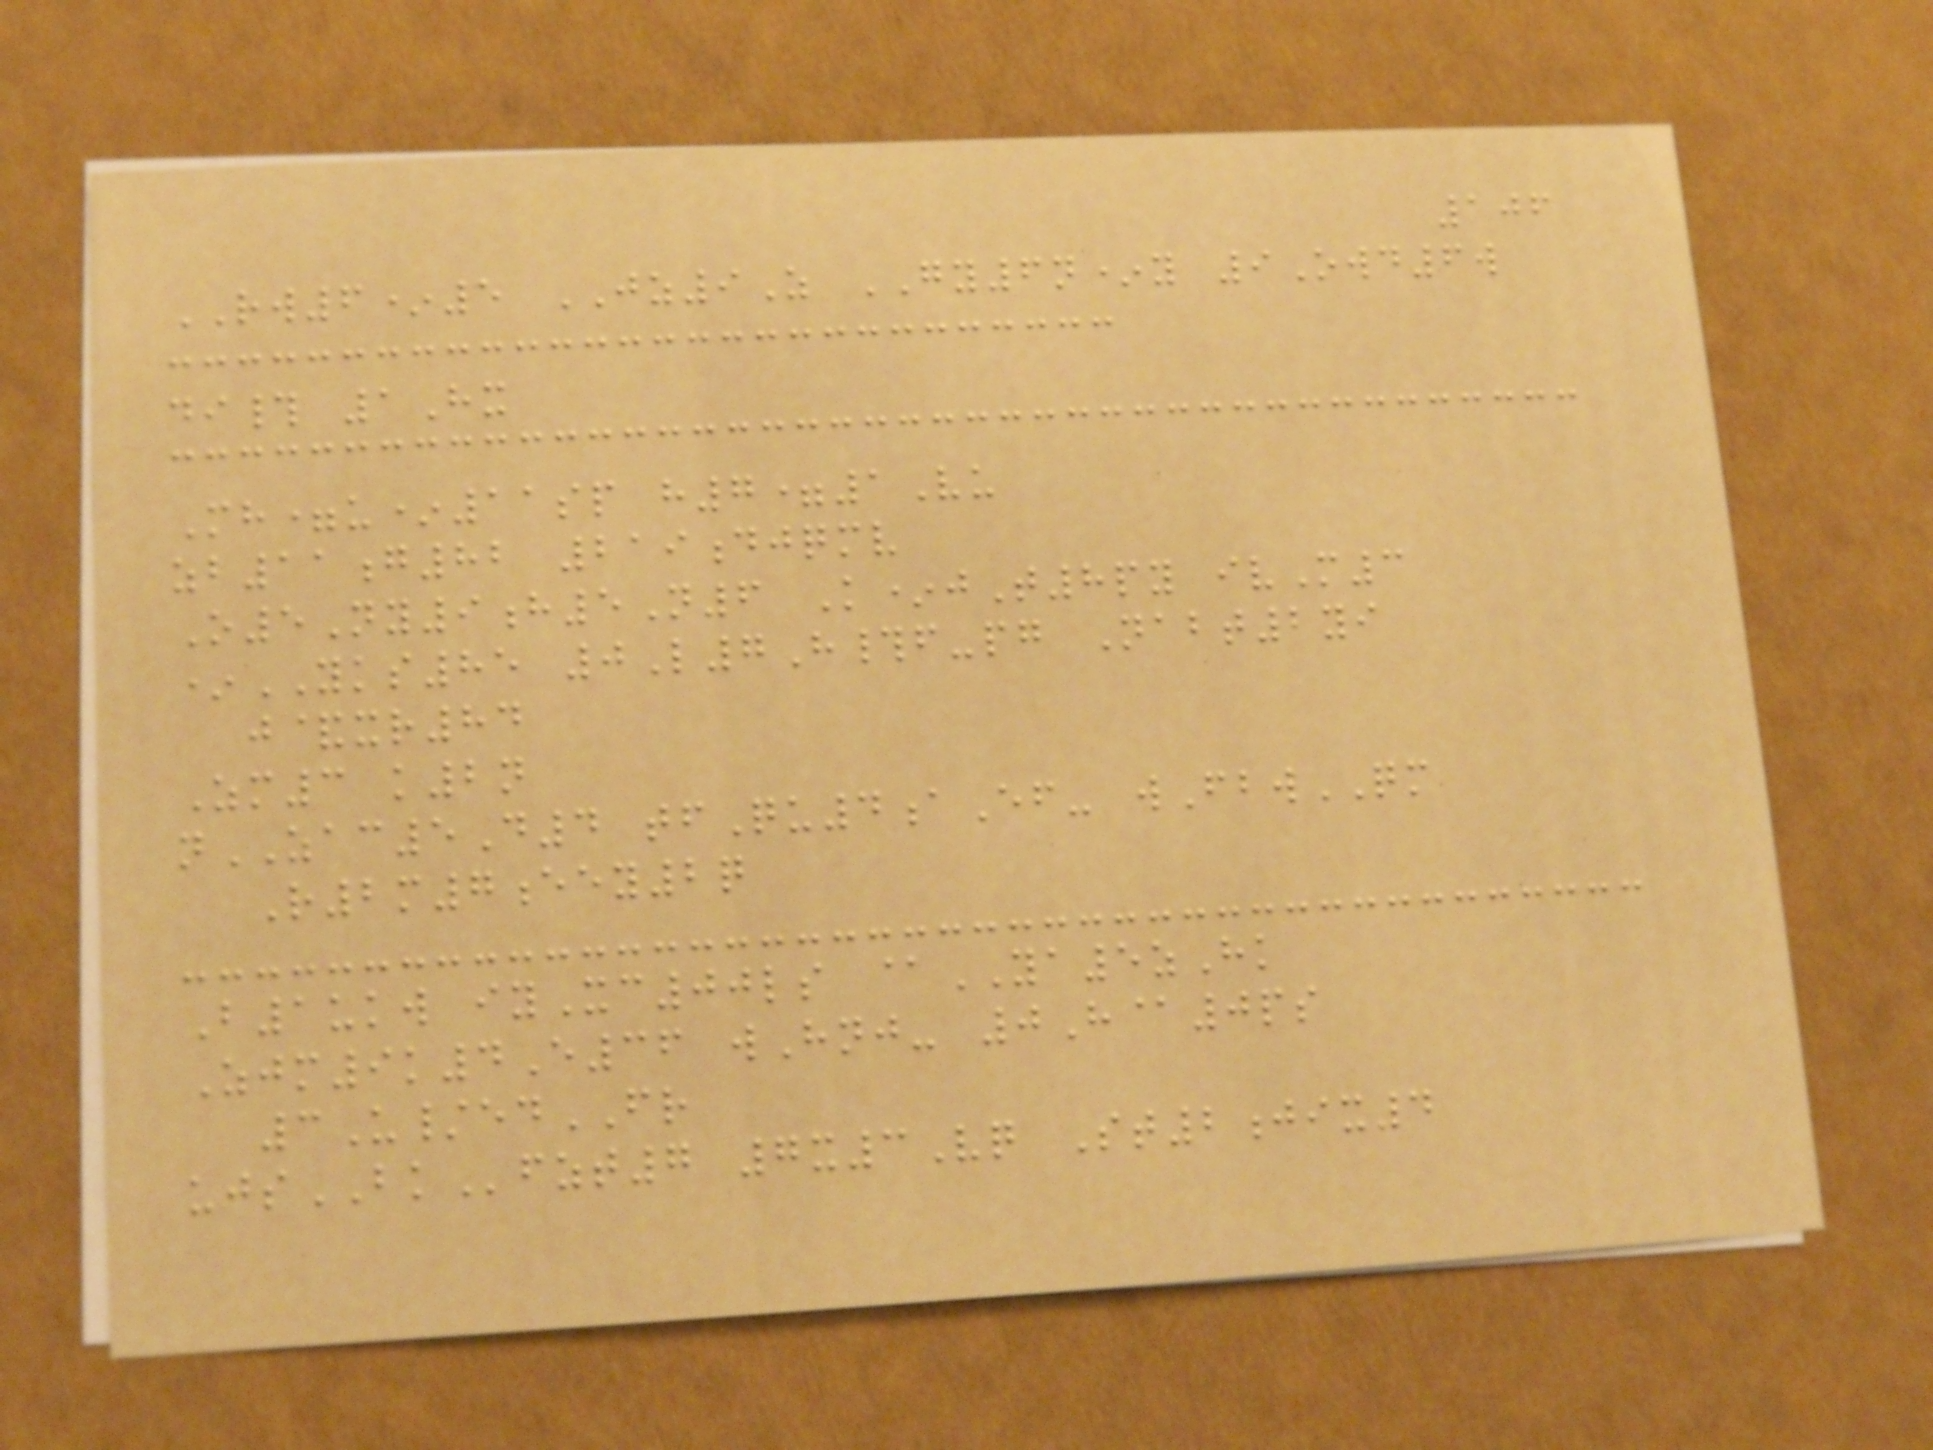106
RW6*5 JZ9Z GY6n*y 9Owd6w
di# 1Hx
Mh=u*11sp h7=1Vu
zb11g82 219djqmv
O5Ny9h5N6 K*jT8py ivM3
*YKS85 0L7H#f-pg Nabt2yi
j&xr84
Zm3 k2n
nZAC5D4 tfQu4aEf- wFbwQM
R2m7eey2q
B1ukw iyXc00ls @YA5zHk
Zjm9k4E36 wHnj- 0H@0ps
3U/edFR
ujsBKfzt7 7x3Vq St2jix4
